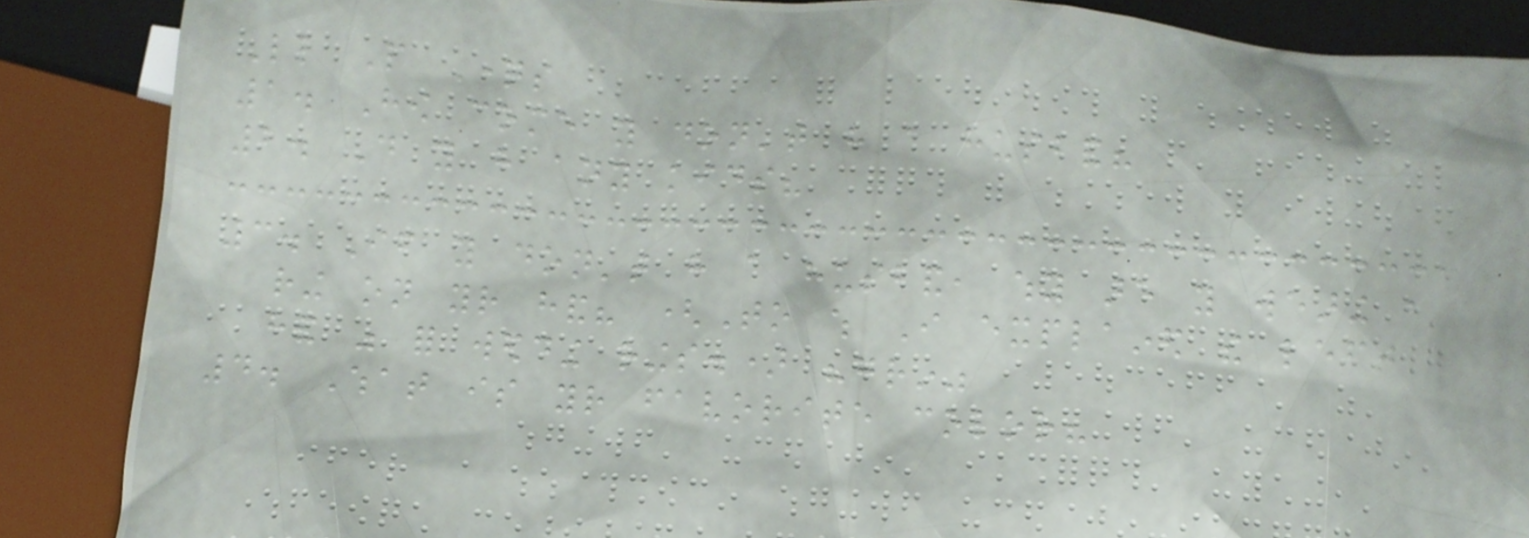Little People Questions
1. How come you don't have a husband?
2. Do you have any kids?
3. If you don't have a husband, why are you wearing a
ring on your hand? (To which I explained the left
hand was for wedding rings.) "grin"
4. What is your favorite color?
